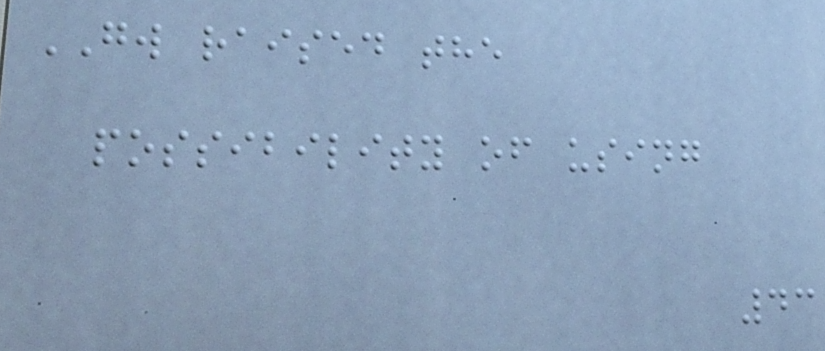GW raised the
possibility of using
43
